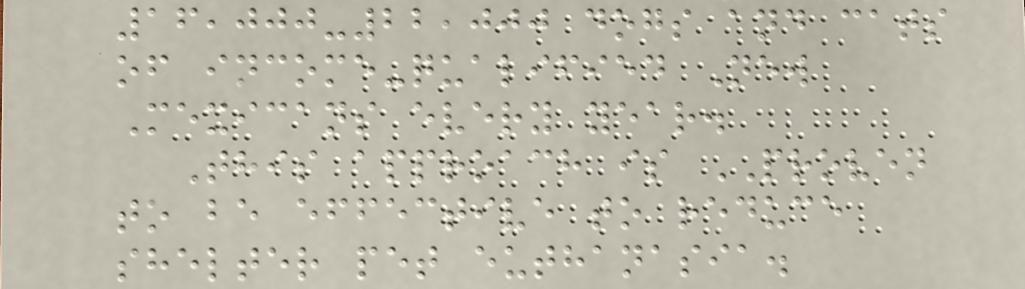16,000-22,000 dogs and cats
of income-qualified New
Mexicans every year.
This approach is PROVEN
to be effective to reduce
shelter pet euthanasia.
